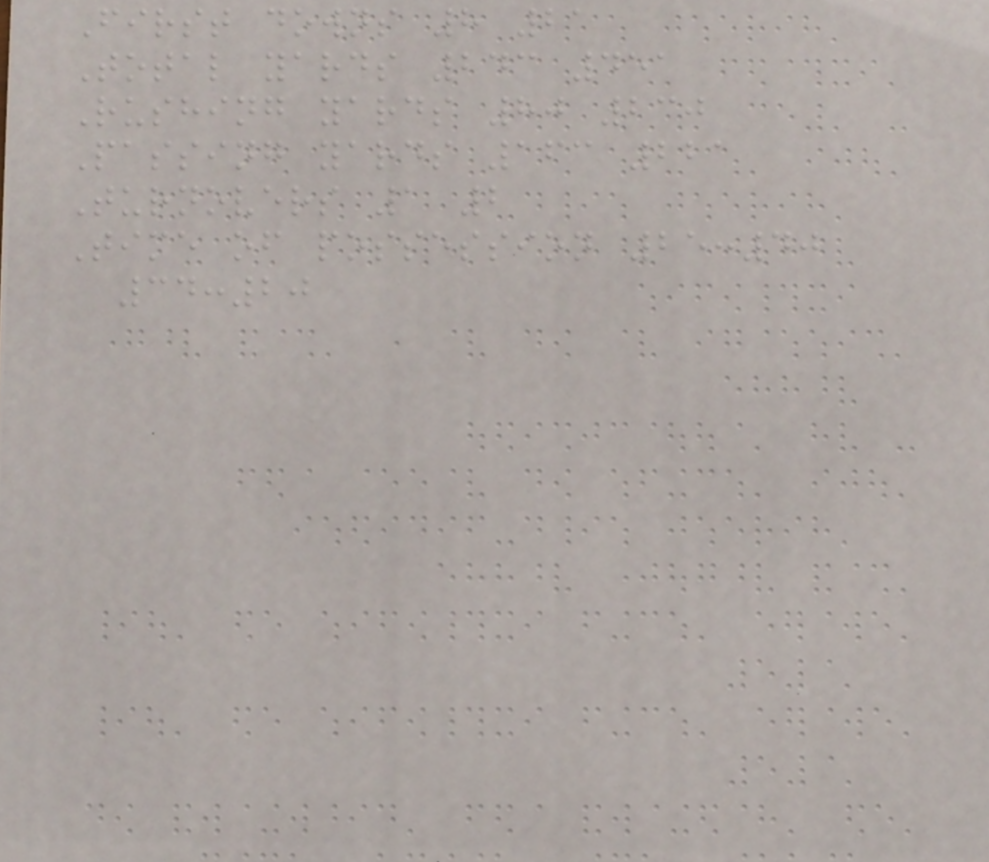First downs 8 21
Total yards 243 451
Rushing yards 80 230
Passing yards 163 221
Turnovers 1 2
Time of possession 25:40
34:20
